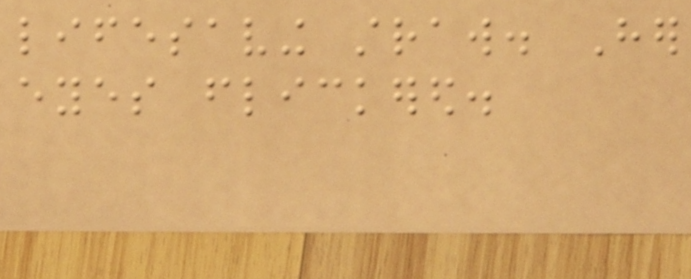lifesaving straw. Her
eyes flickered.
